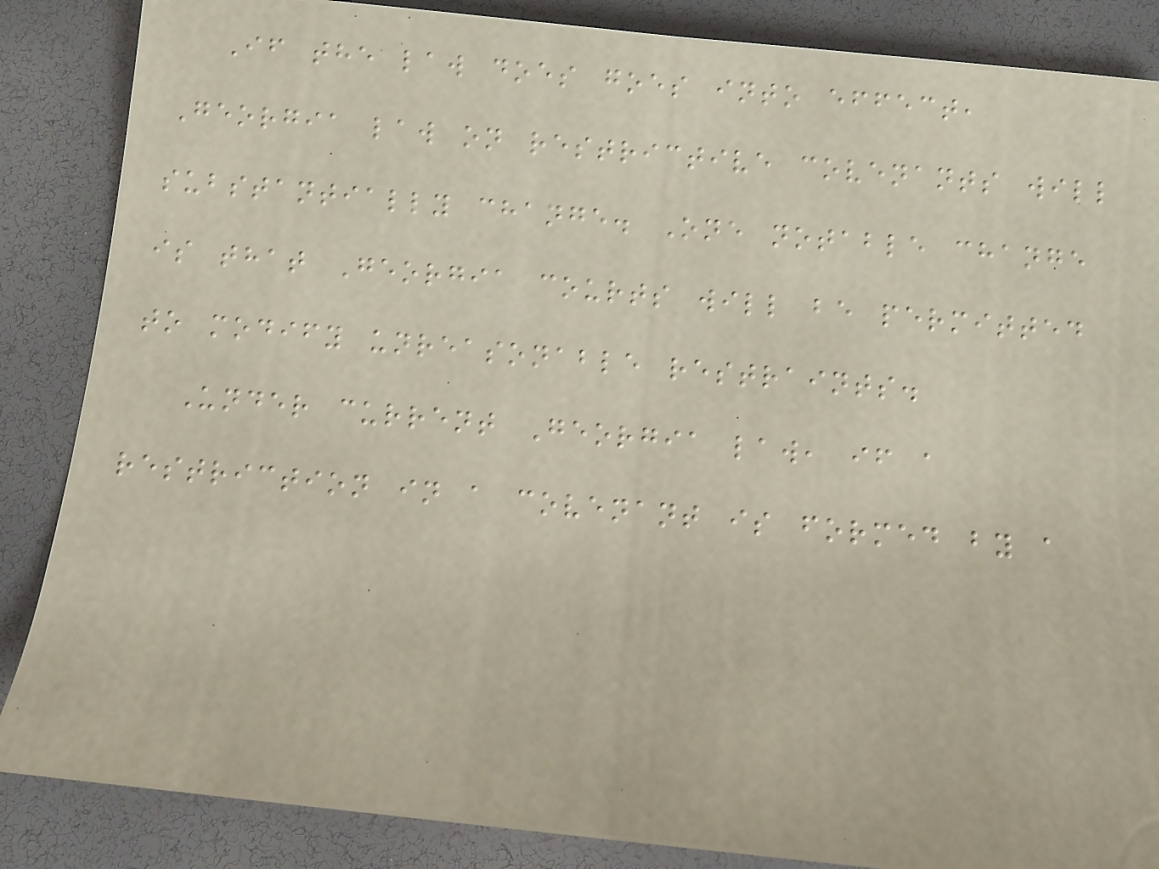If the law does goes into effect,
Georgia law on restrictive covenants will
substantially change. One notable change
is that Georgia courts will be permitted
to modify unreasonable restraints.
Under current Georgia law, if a
restriction in a covenant is formed by a
